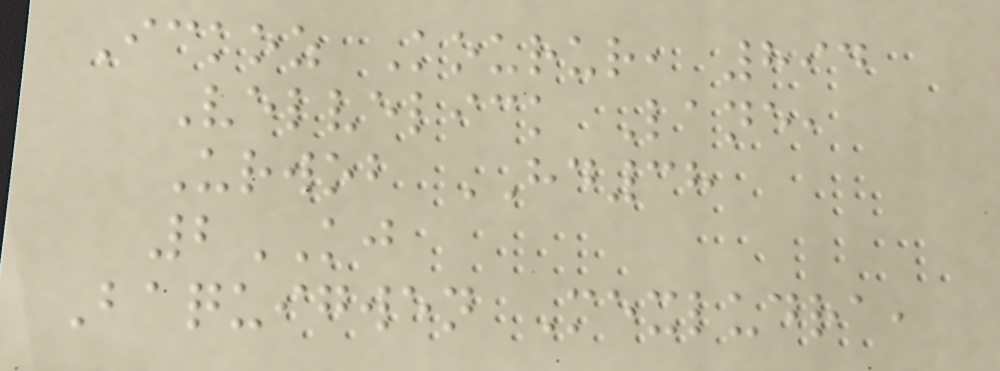Ickoz Kourur, 894
Velvelick Lane,
Urwob HD38
2KJ
Baquigwen Mexludra,
